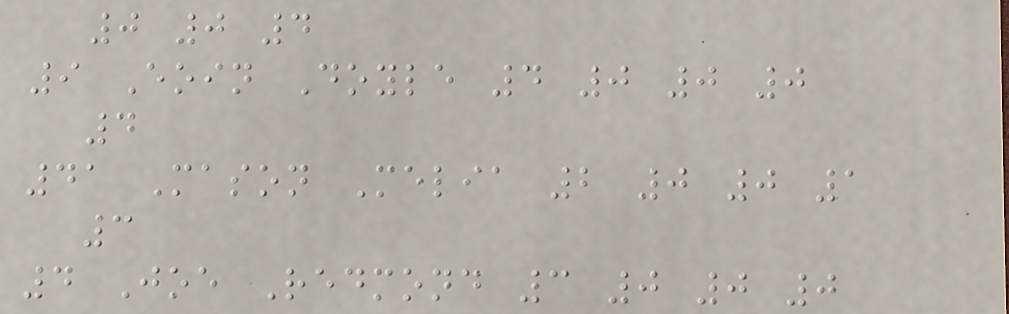0 0 4
9 Eoin Doyle 4 0 0 0
4
41 Mason Melia 2 0 0 1
3
4 Joe Redmond 3 0 0 0
